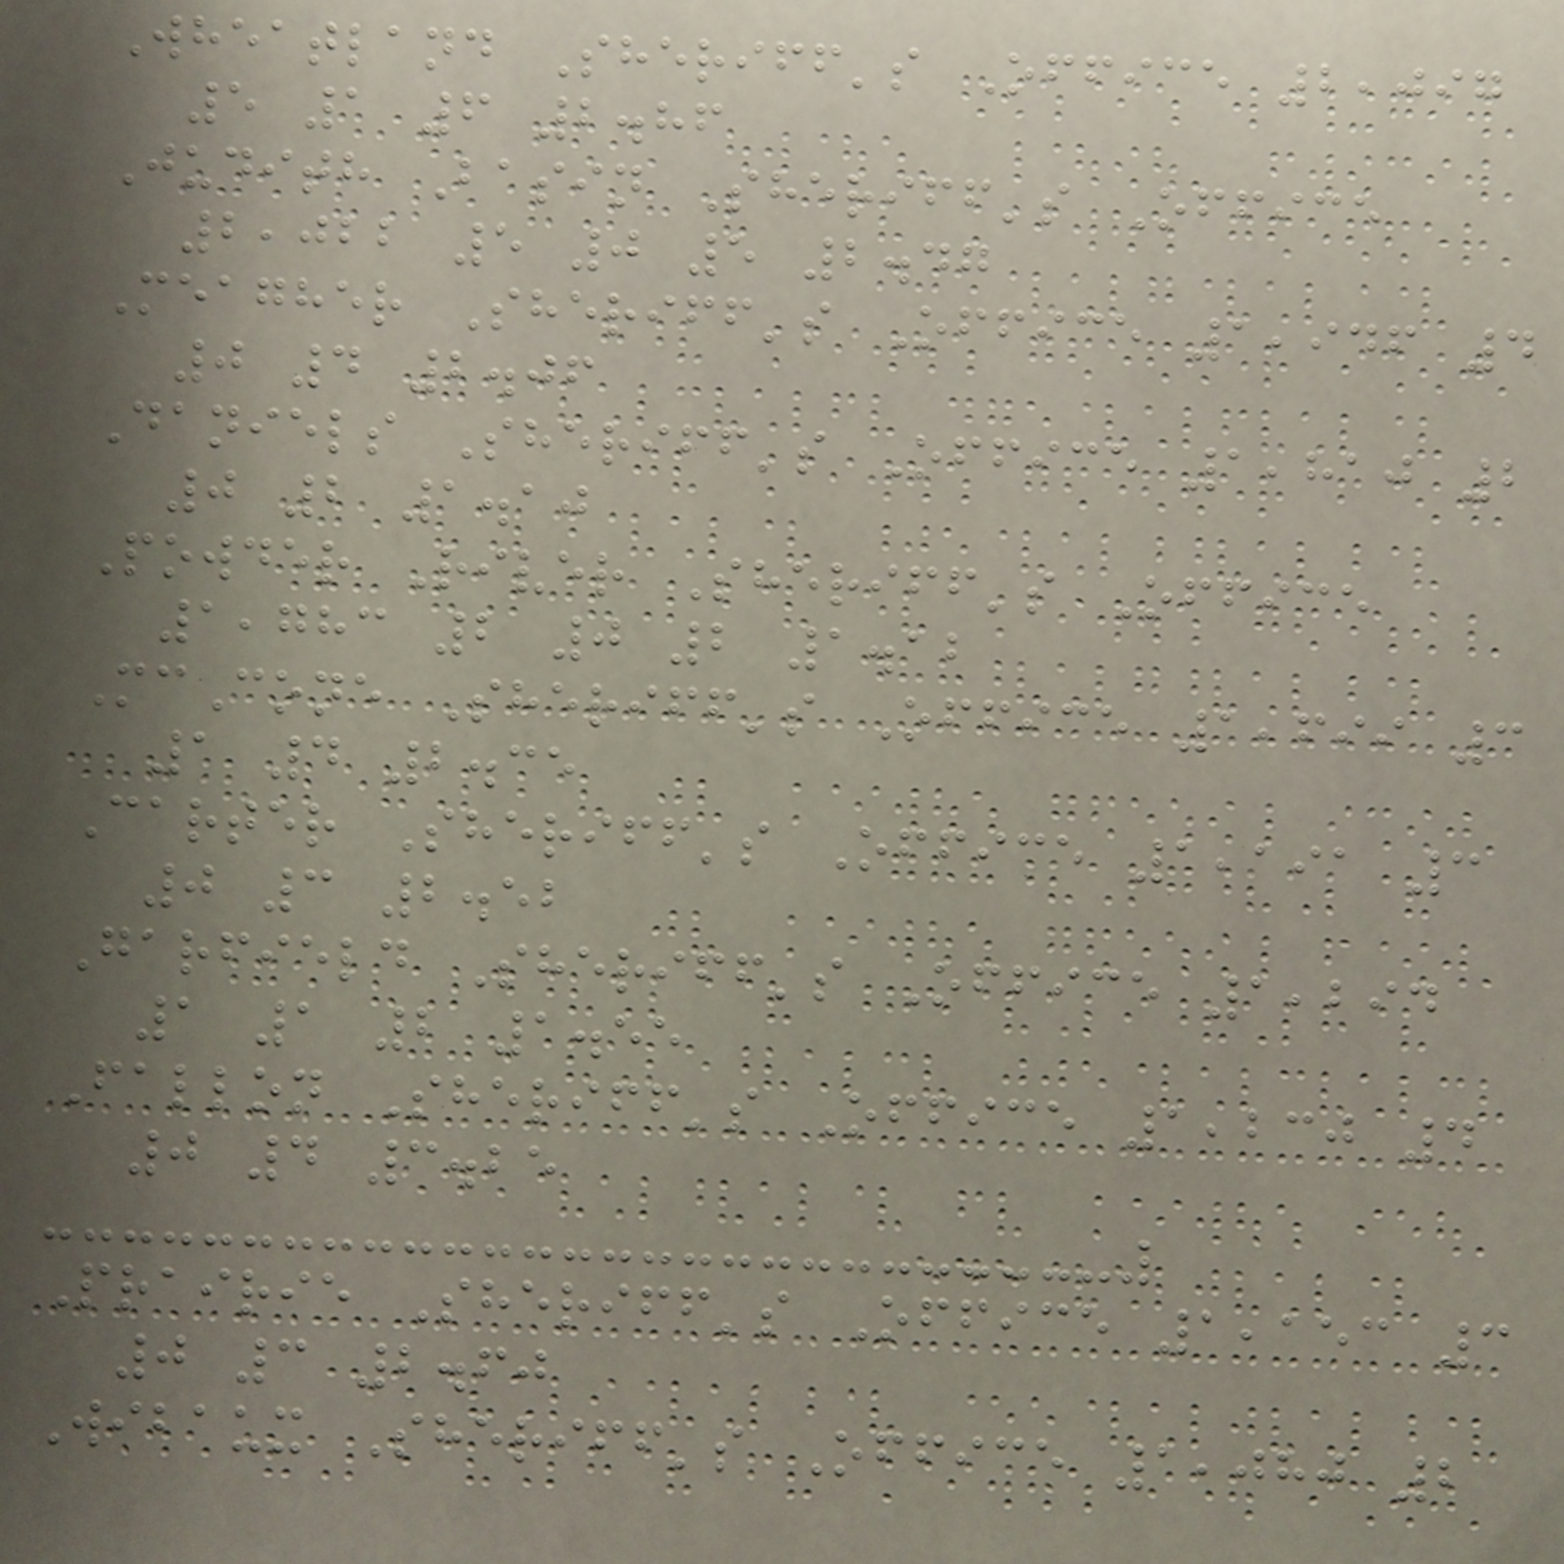Wheatland Sheriff's Office 2,097
5 1 6 2.86
Judith Basin Sheriff's Office
2,022 5 0 5 2.47
Meagher Sheriff's Office 1,946 4
0 4 2.06
Daniels Sheriff's Office 1,810 2
0 2 1.10
Powder River Sheriff's Office
1,783 2 0 2 1.12
McCone Sheriff's Office 1,699 3
1 4 2.35
Carter Sheriff's Office 1,191 3
0 3 2.52
Garfield Sheriff's Office 1,294
1 1 2 1.55
Fallon Sheriff's Office 1,230 4
0 4 3.25
Prairie Sheriff's Office 1,153 3
0 3 2.60
Wibaux Sheriff's Office 1,080 2
